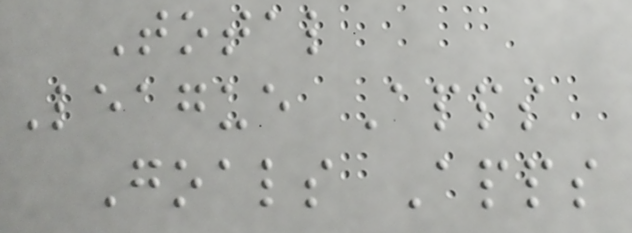Total
League Apps
Goals Apps
